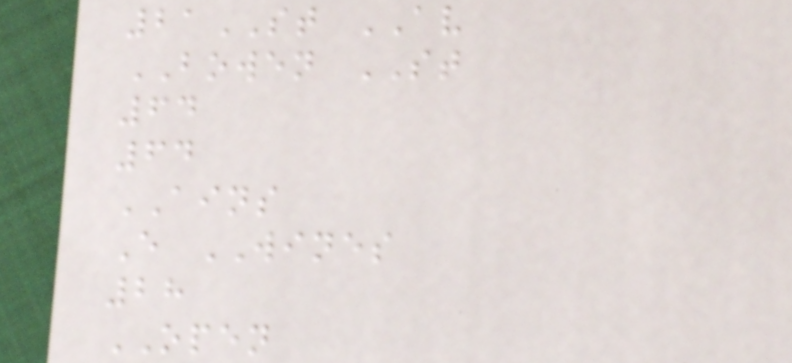21ST AV
BOWEN ST
64
64
AINS
E WINES
28
OPEN
